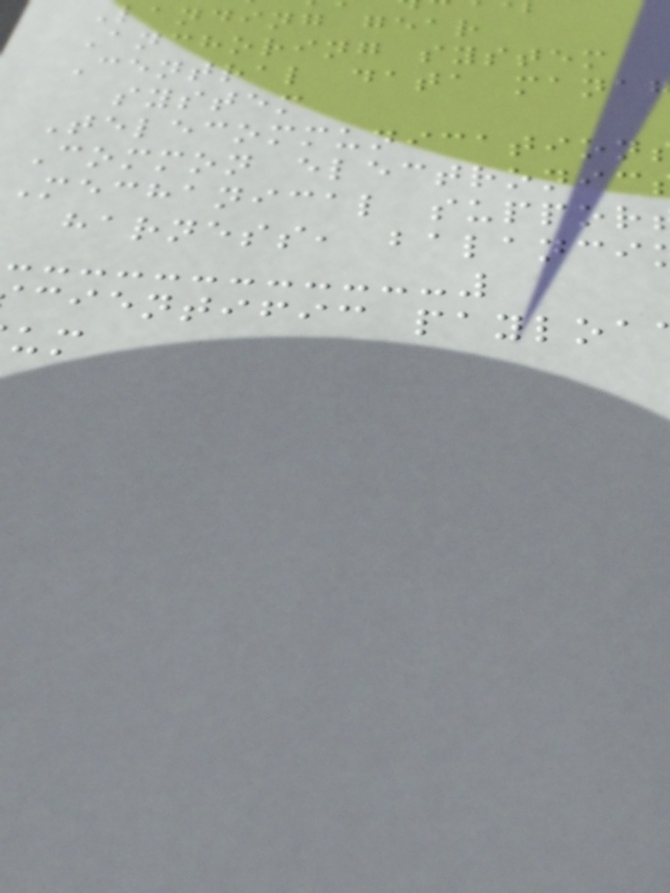Landing gear
Anchoring system
Central data mana
system
Telecommunication
Common electronic
Mechanical suppor
harness, balanci
cientific payloa
